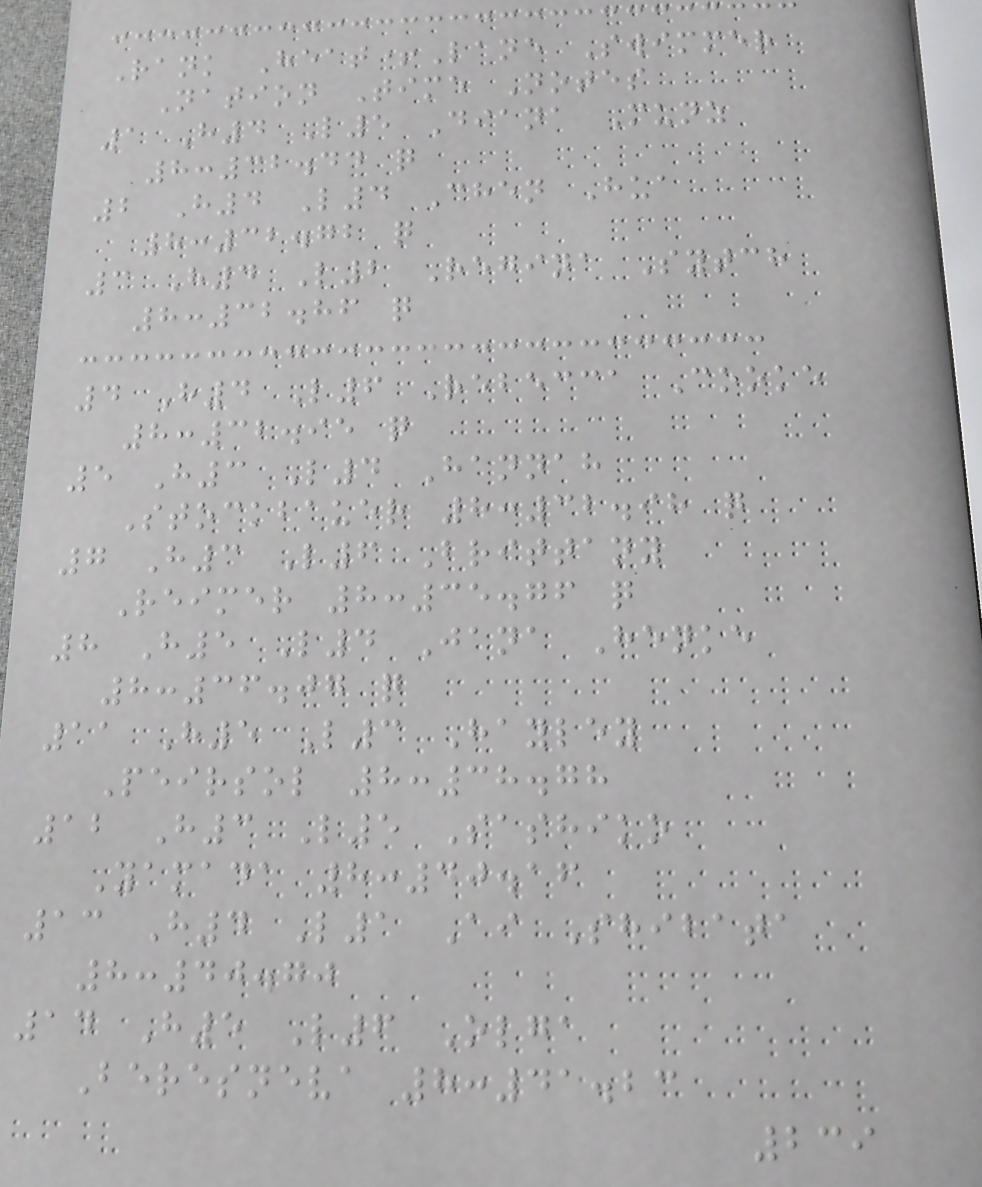Rank Heat+Lane Swimmer
Nation Time Notes
1 H4 L5 Diana Munz
8:32.44 q
2 H4 L4 Chen Hua
8:32.72 q
3 H4 L2 Regina Sytch
8:32.86 q
4 H4 L6 Rebecca Cooke
8:32.95 q
5 H3 L4 Hannah
Stockbauer 8:32.98 q
7 H3 L6 Brittany
Reimer 8:35.76 q
8 H5 L4 Jana Henke
8:36.07 q
11 H5 L3 Hayley
Peirsol 8:38.78
12 H3 L5 Sashiko
Yamada 8:40.16
13 H4 L1 Ai Shibata
8:40.70
14 H5 L6 Olga
Beresneva 8:41.23
239
